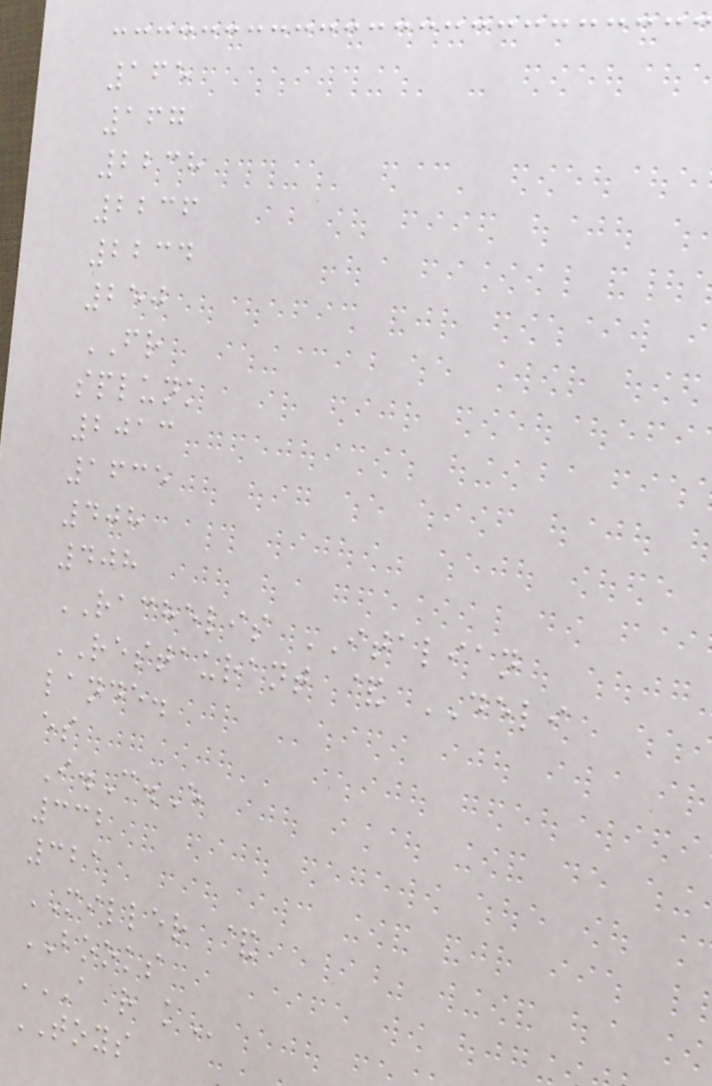165
167
2238
2236
2234
250
FR
splunk
2013
1635
408
408
RACHELIS ITALIAN
RESTAURANT & DELI
lande.
es
I.C.E
332
321
MILLER &
BOOKS
A R K
TOYS
